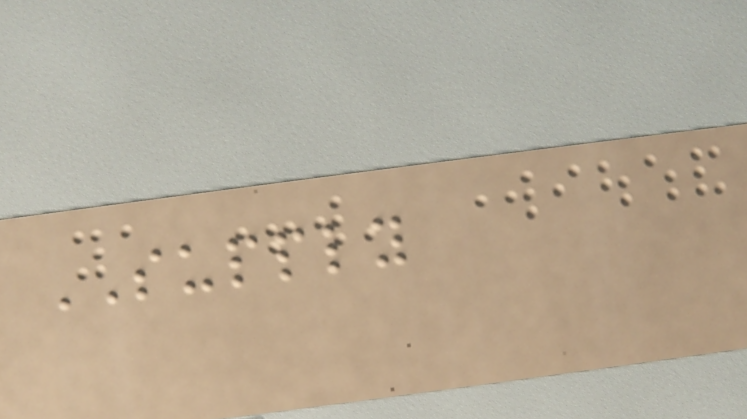SUPPLY
